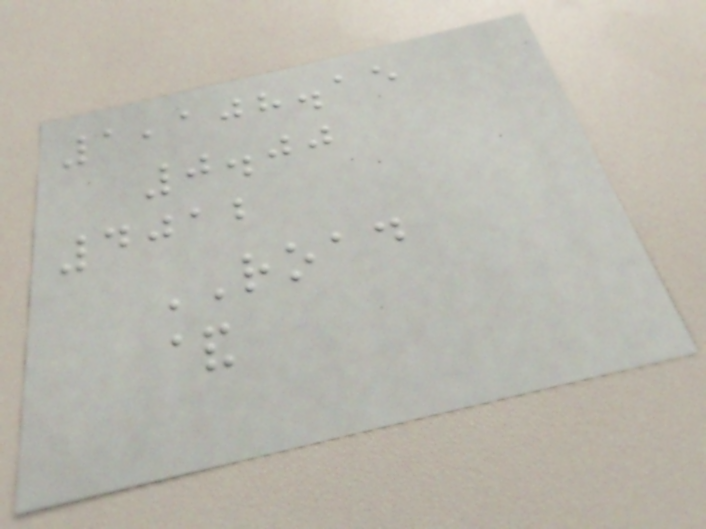1,108.15
0.00
4012
ROAD
&
